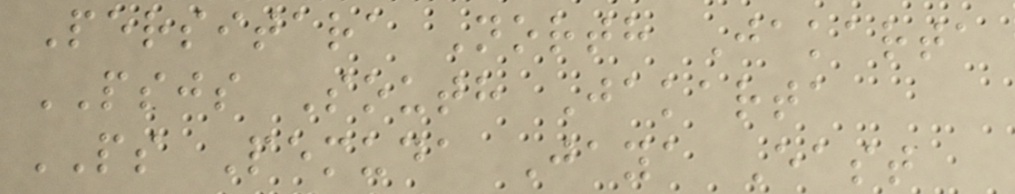Persitara North Jakarta
PSJS South Jakarta
PS Pemuda Jaya East
